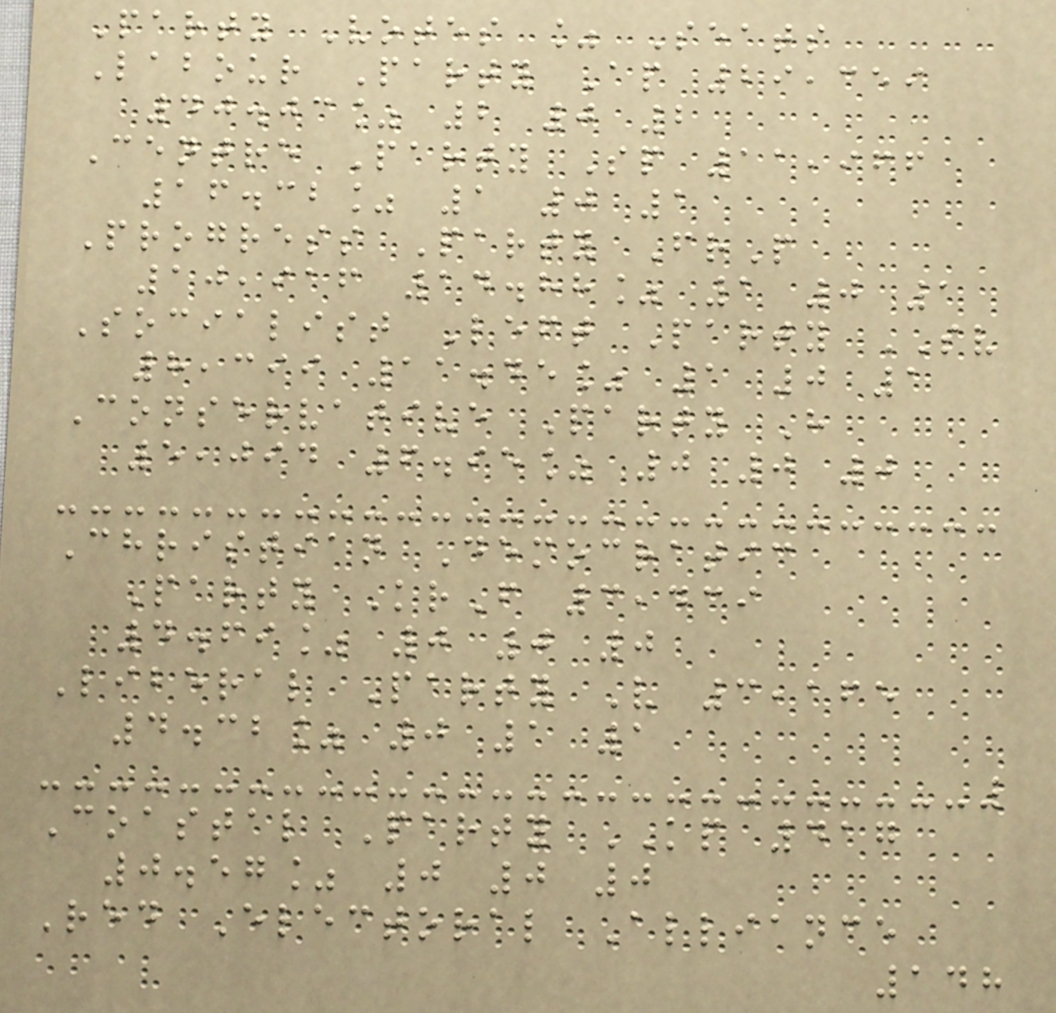Party Votes % Seats
Labour Party Ap 29,359
40.03% 2 0 2
Centre Party Sp 11,966
16.32% 1 0 1
Progress Party FrP
10,916 14.88% 1 0 1
Socialist Left Party SV
8,399 11.45% 1 0 1
Conservative Party H
5,094 6.95% 0 0 0
Christian Democratic
Party KrF 3,439
4.69% 0 0 0
Liberal Party V 3,165
4.32% 0 1 1
Coastal Party KP 417
0.57% 0 0 0
Red Electoral Alliance
148
